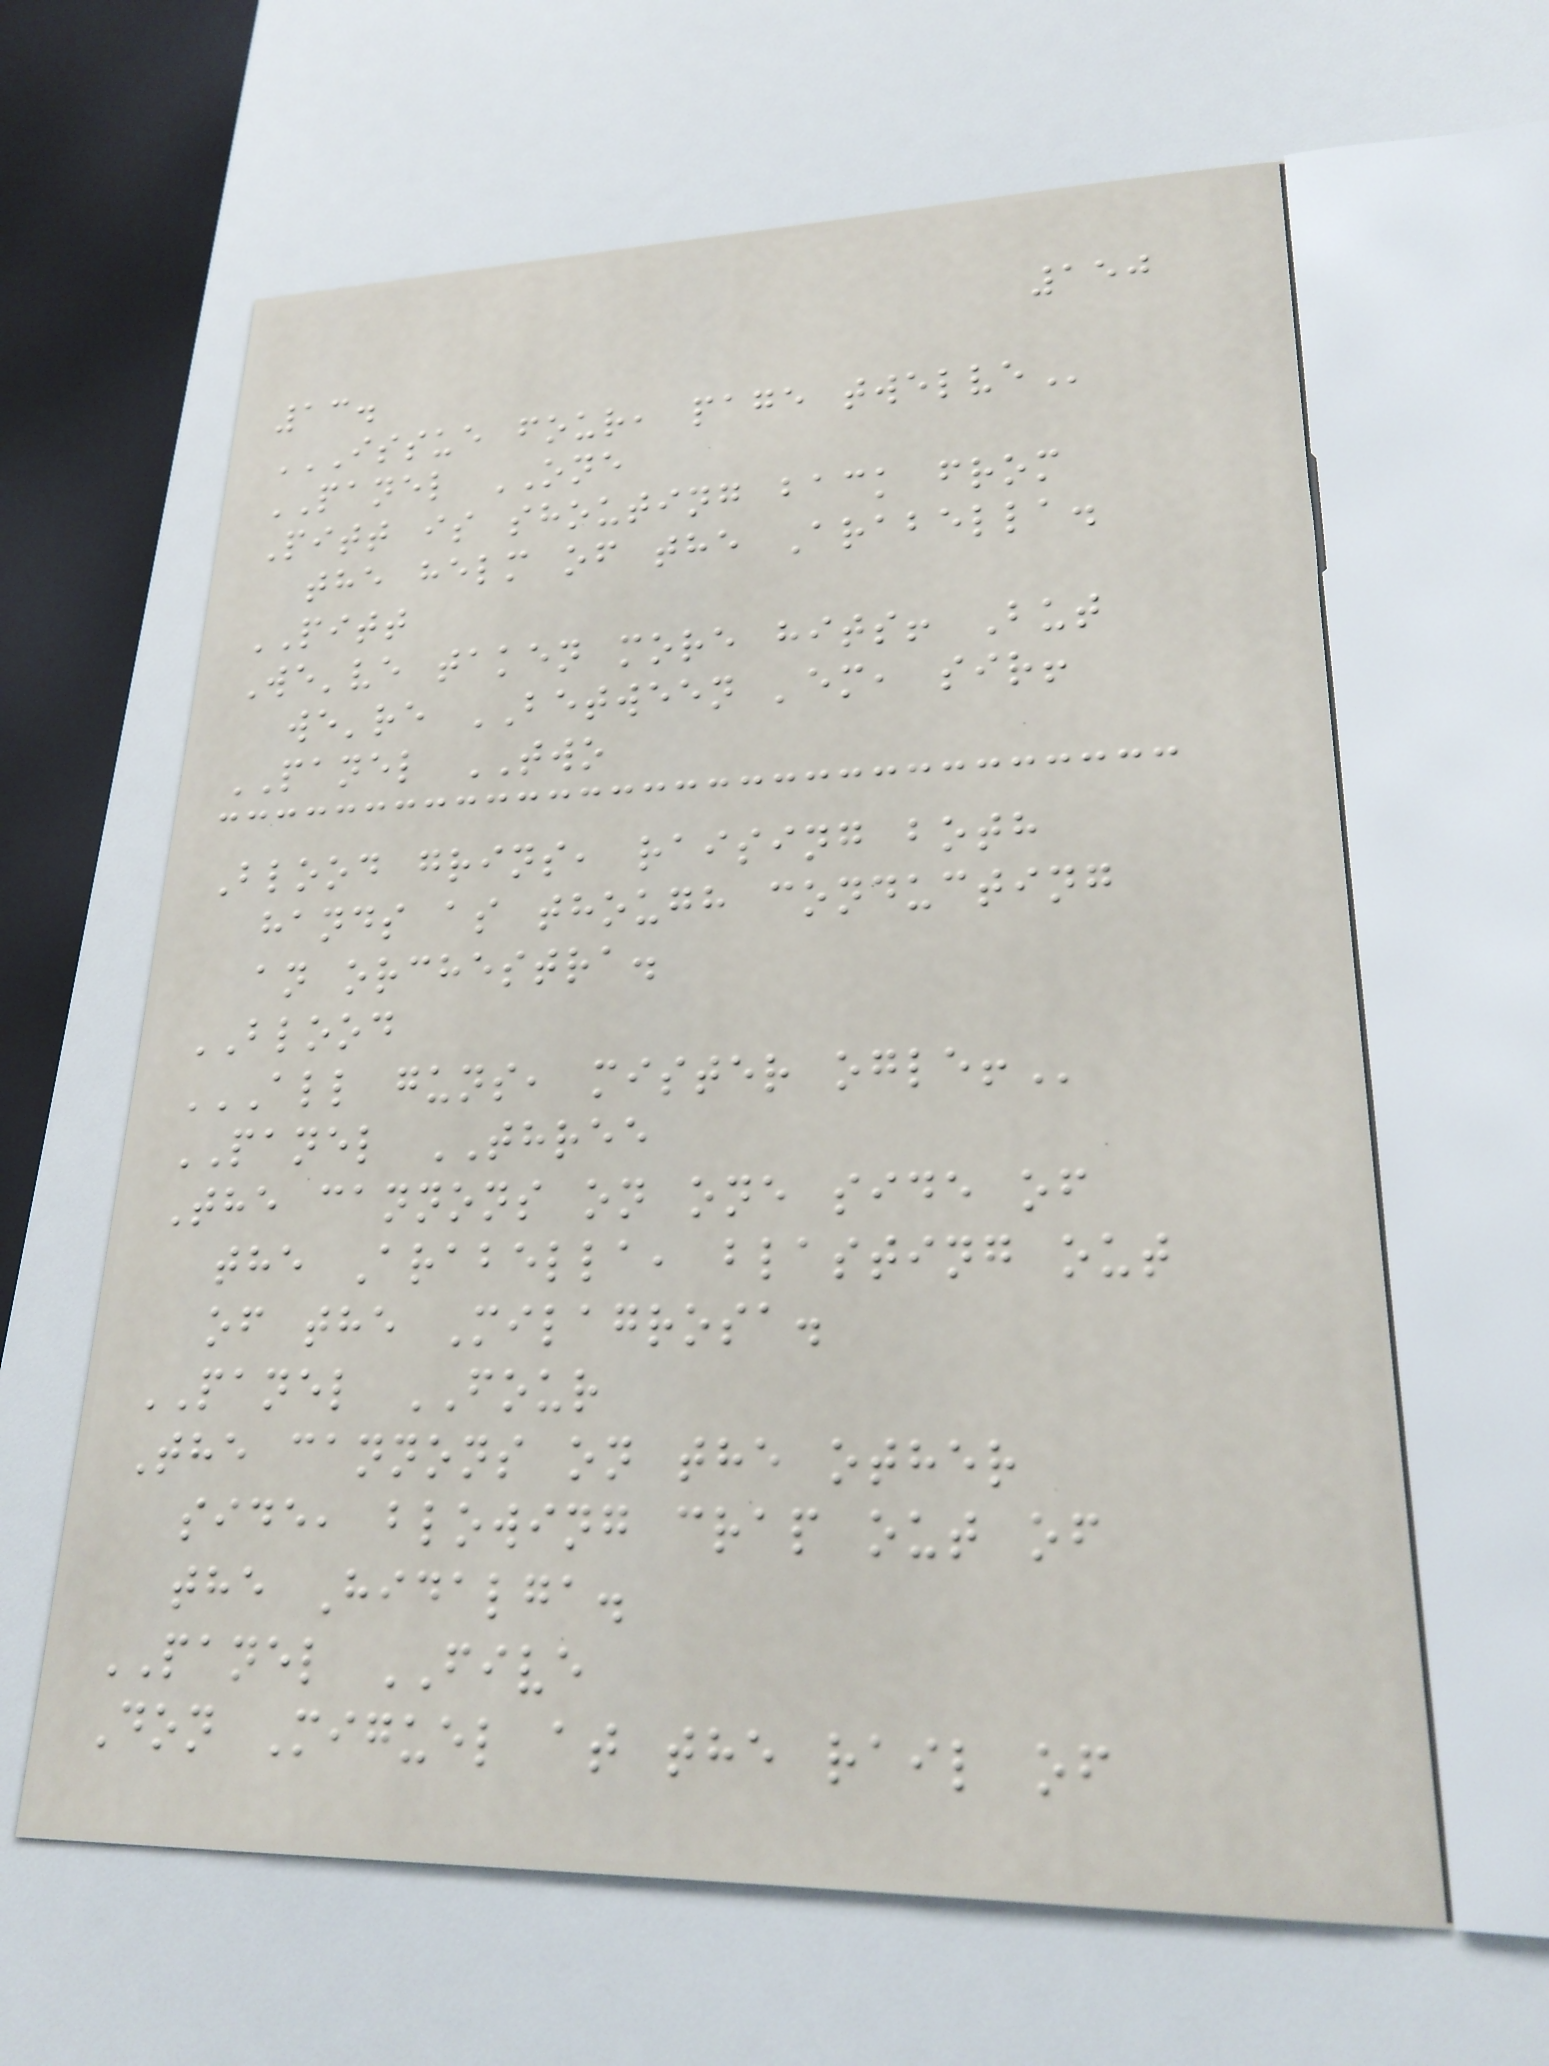150
13.
ISSUE FOUR, PAGE TWELVE
PANEL ONE
Pitt is shouting back from
the helm of the Arabella.
PITT
We've taken more hits! But
we're BETWEEN 'em, sir!
PANEL TWO
Blood grins, raising both
hands as though conducting
an orchestra.
BLOOD
ALL GUNS, MISTER OGLE!
PANEL THREE
The cannons on one side of
the Arabella, blasting out
of the Milagrosa.
PANEL FOUR
The cannons on the other
side, blowing crap out of
the Hidalga.
PANEL FIVE
Don Miguel at the rail of
